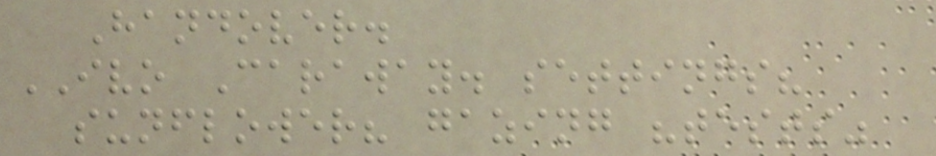Handover.
IVO Caraway. settings?
sunflower? gazing "tests"
